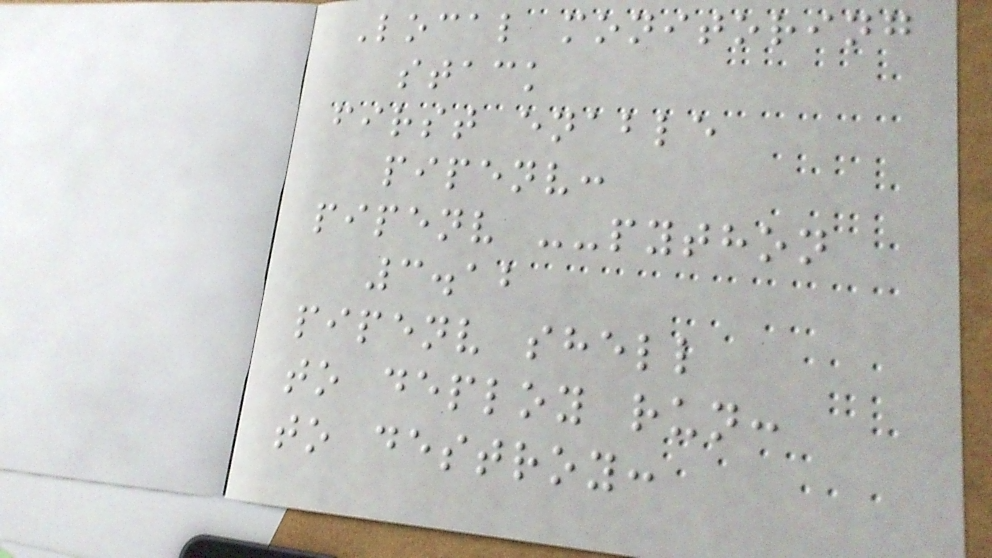Local monitoring
stack
first enable
pipenv:
pipenv --python
3.12
pipenv shell
to deploy run:
to destroy:
